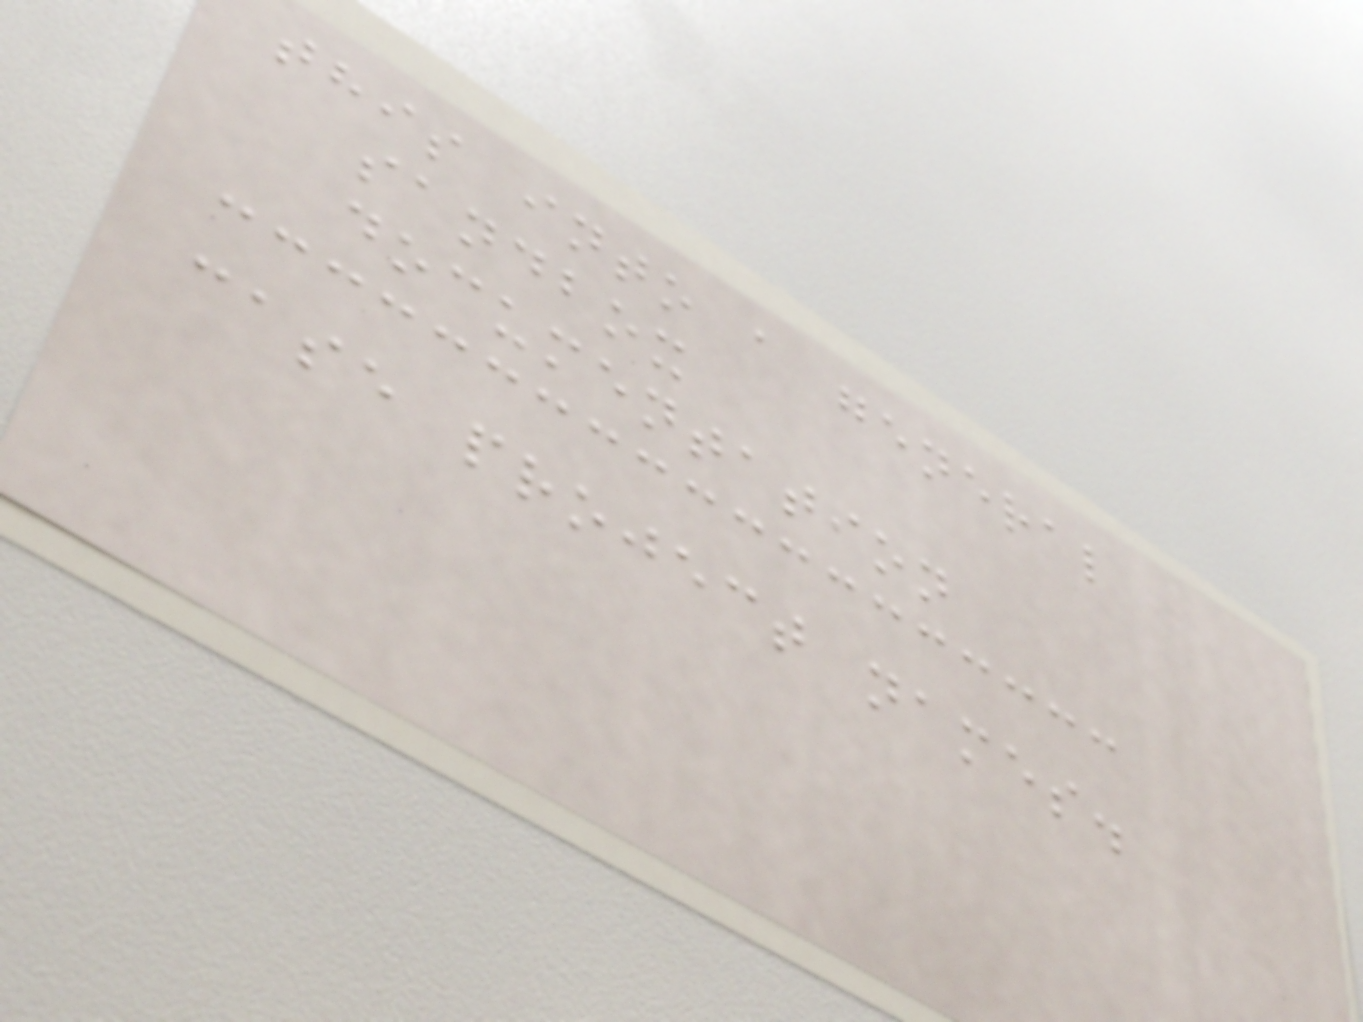this into a general
sandbox
documentation
case project names.
